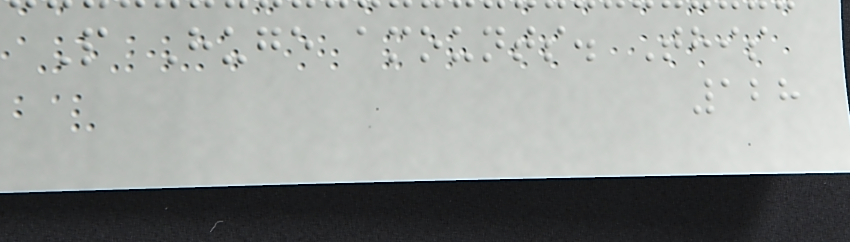P Huge amounts. This
128
